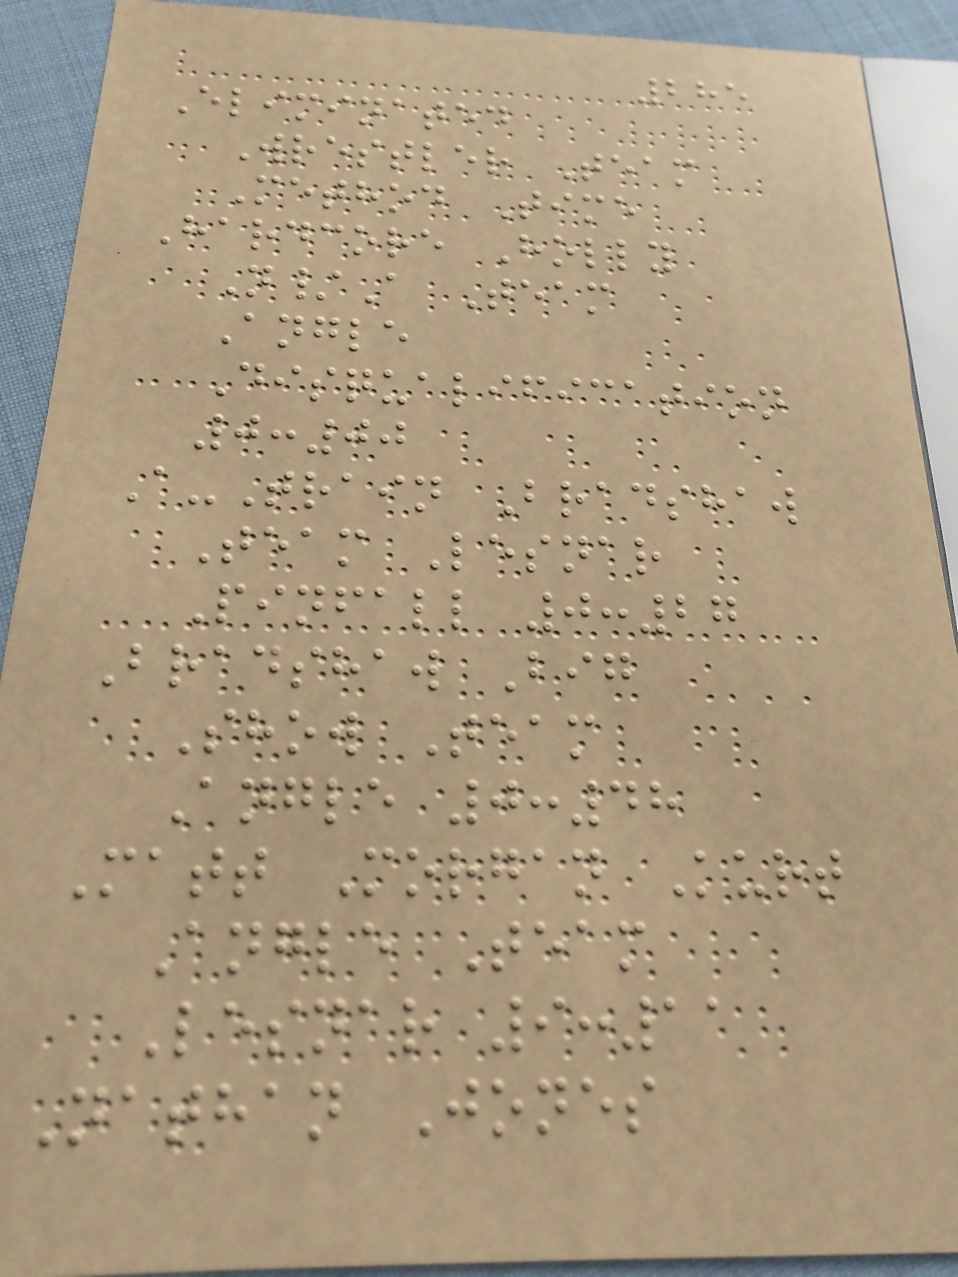285
Eliminated
Wrestler Team
Method Time
Hardcore Holly
N/A Team
Angle
Disqualification
0:00
A-Train Bradshaw
Team Lesnar
Pinfall 0:27
Bradshaw Big
Show Team
Angle 0:48
Matt Morgan Kurt
Angle Team
Lesnar 9:11
Nathan Jones
